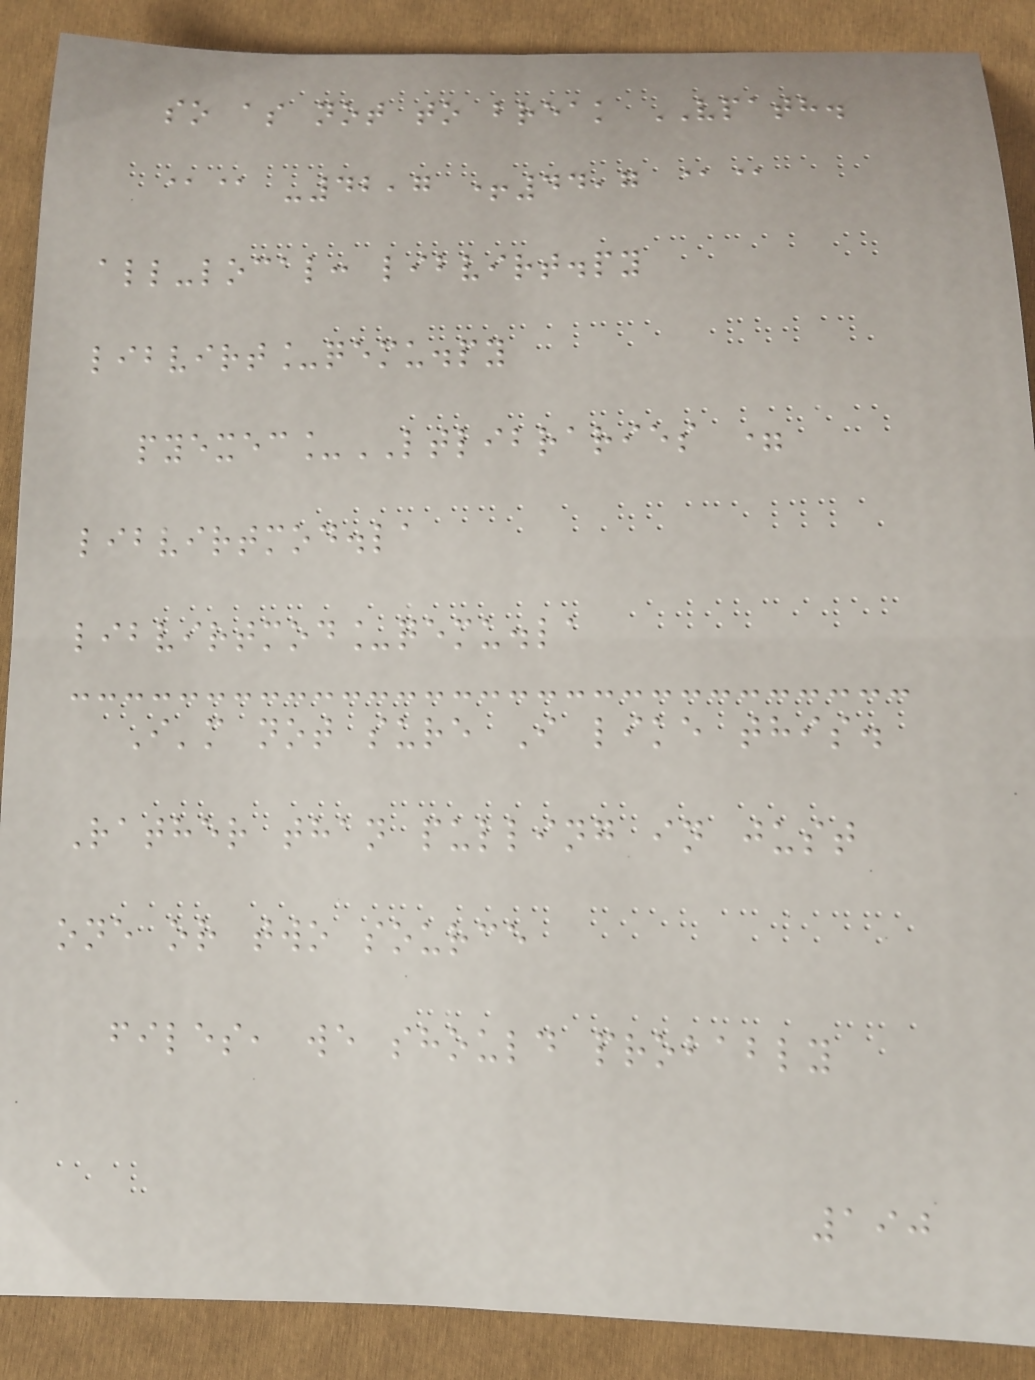so as not to break VPATH.
@@ -42,7 +44,7 @@
all-local: libvirt.py
libvirt_qemu.py
pyexec_LTLIBRARIES =
libvirtmod.la
libvirtmod_qemu.la
I'm not sure I like this.
Rather than pulling in just
one or two source
files, we should probably
190
